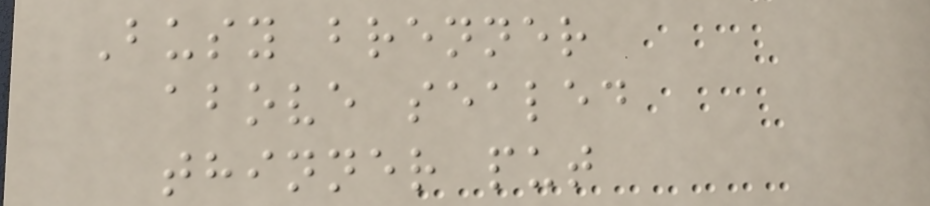Busy brenner
above sealed
thinner put
